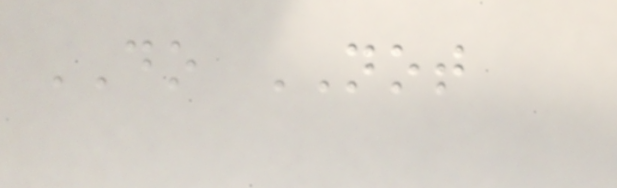DO NOT
